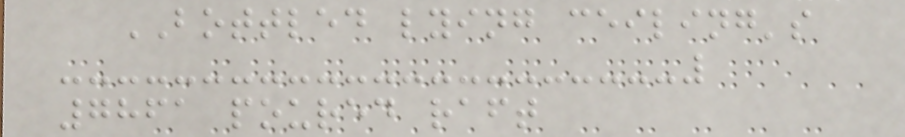BOTTLED lying ceiling's
7861 poured raft
